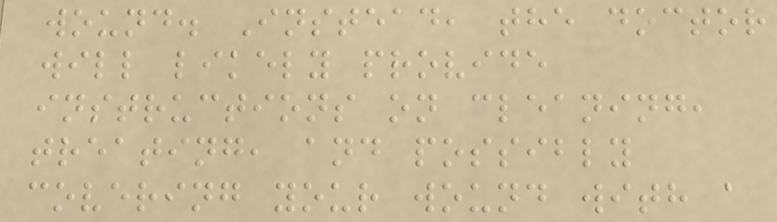wound. Instead, the doctor
will likely provide
instructions on cleaning,
treating, and possibly
covering your wound with a
